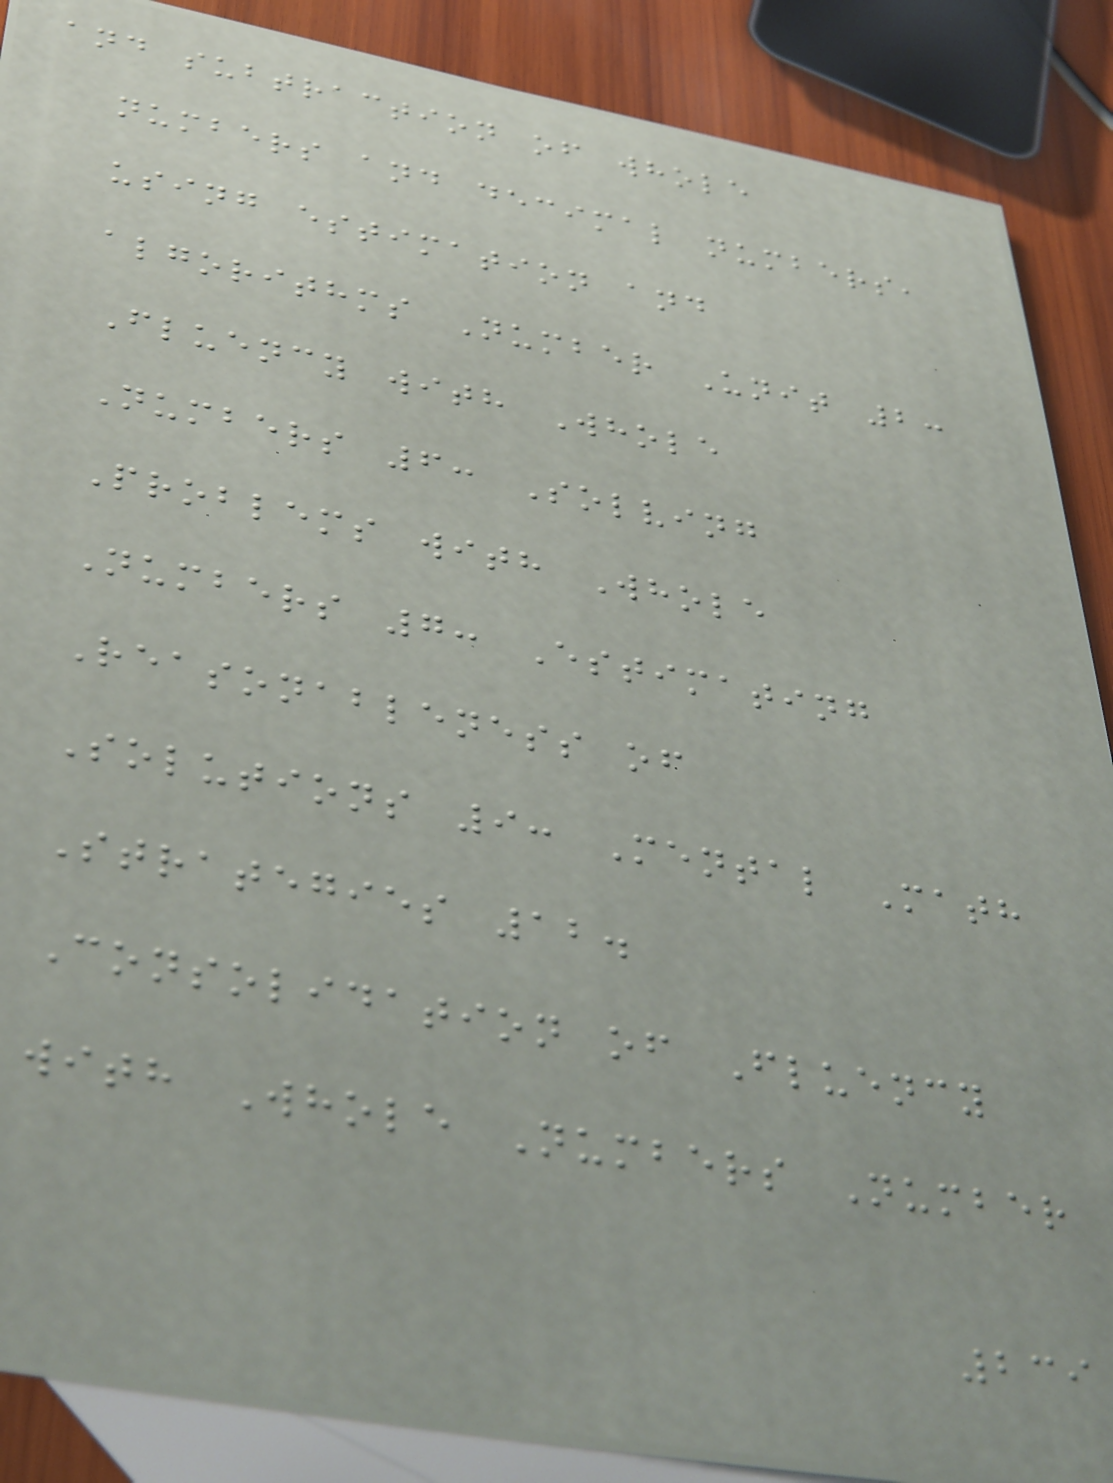and subtraction of whole
numbers and decimal numbers,
using estimation and
algorithms Number Unit 2:
Fluency with Whole
Numbers 6: Solving
Problems with Whole
Numbers 7: Estimating
Reasonableness of
Solutions 9: Mental Math
Strategies 12.
Consolidation of Fluency
with Whole Numbers Number
239
